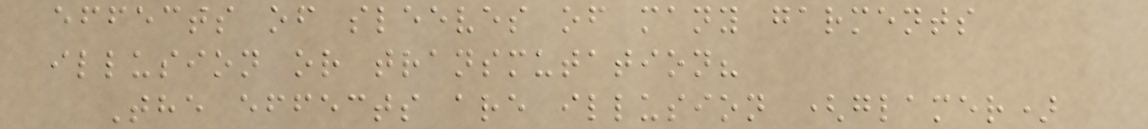effects of sleeves of many garments
illusion or transmutation?
The effects are illusion (glamer)
